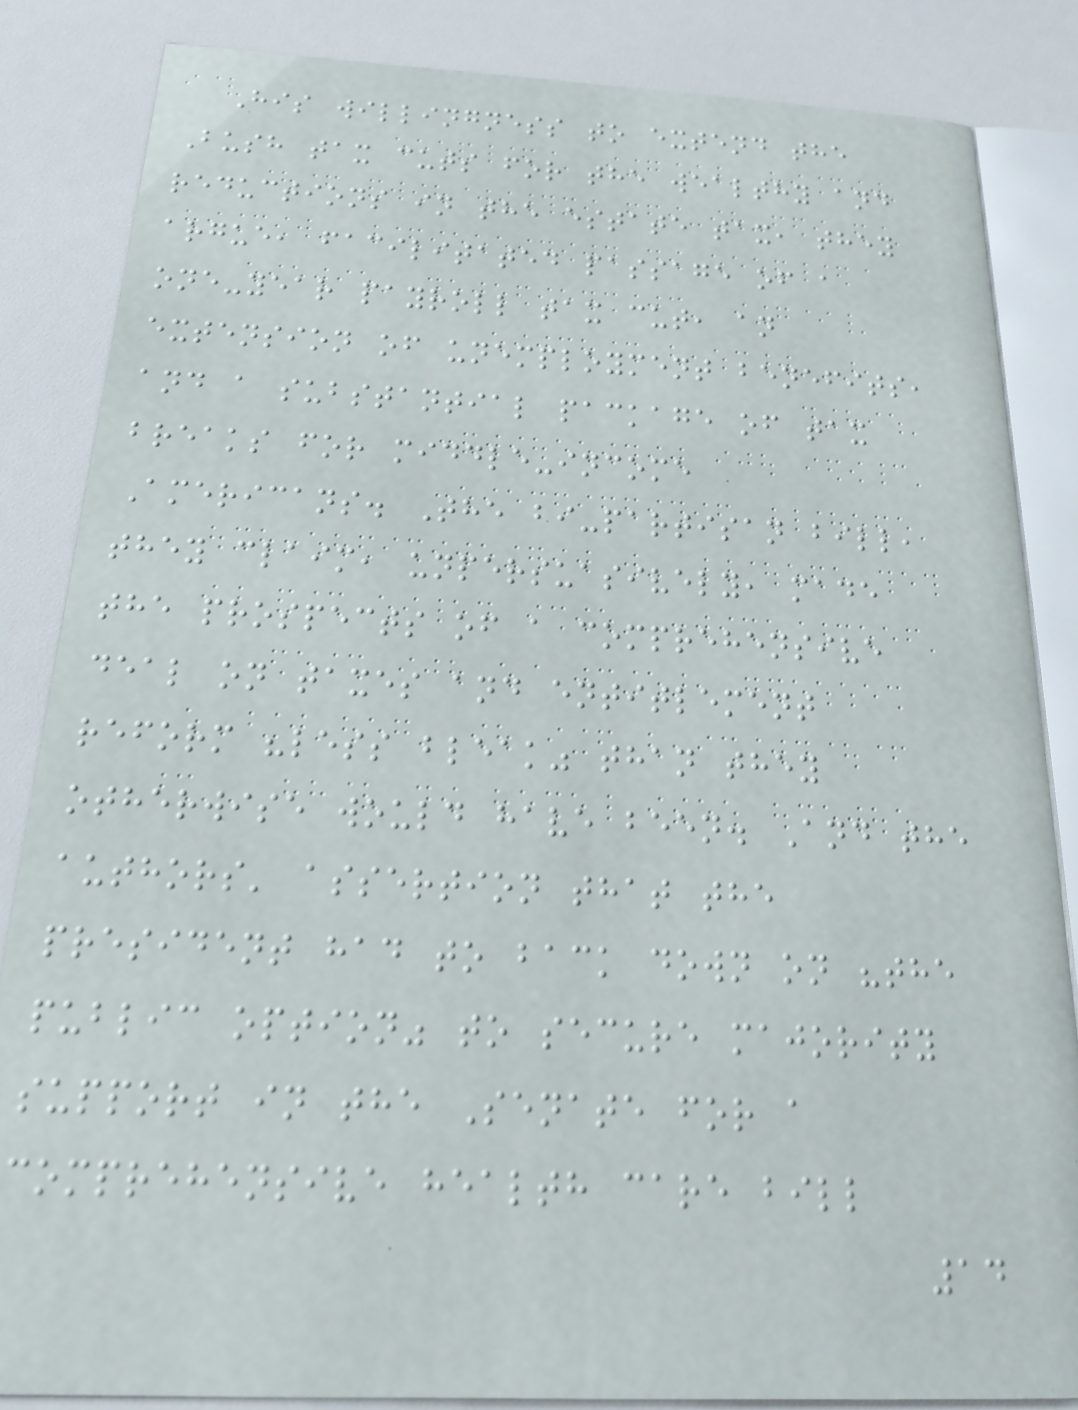His willingness to extend the
Bush tax cuts for the wealthy and
reductions in the estate tax, they
argue, facilitated passage of a
one-year payroll tax cut, an
extension of unemployment benefits,
and a substantial package of tax
breaks for middle-income
Americans. The bi-partisan bill,
they claim, unpersuasively, made
the prospects of a comprehensive
deal on taxes and entitlement
reform "less bleak" than they
otherwise would have been. And the
authors' assertion that the
president had to back down on "the
public option" to secure majority
support in the Senate for a
comprehensive health care bill
14
